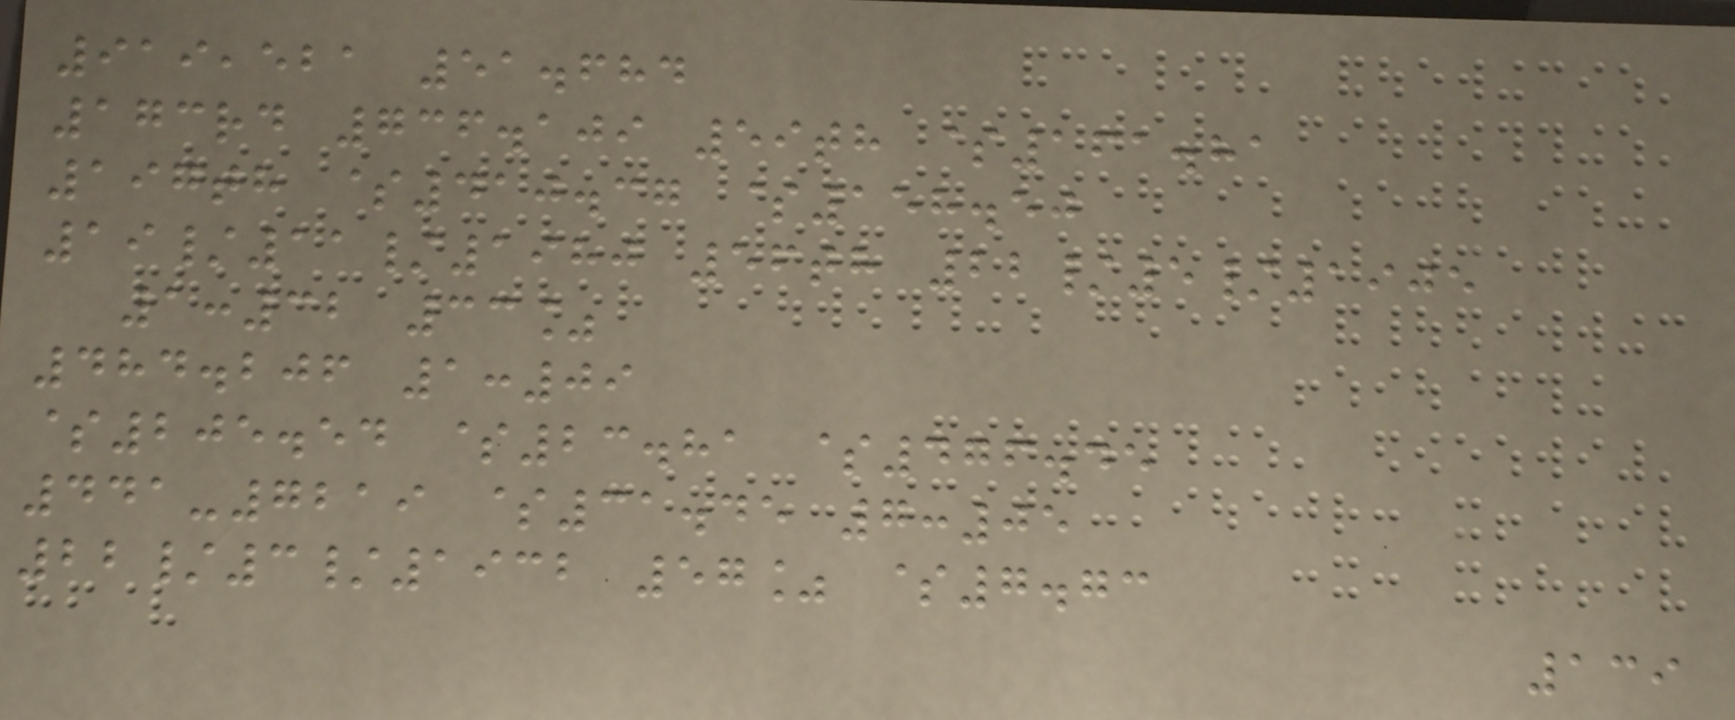919,521 51.684
173rd 736.109 59th $161.81
197th $410.37 $158.50
19/11/1980 56th 22/5/1905
1:32 33%
484.206 1:09
$205.54 $23.81 $476.45
441-7219 $31.45 7:05
22/3/1932 57% $7.73
139
